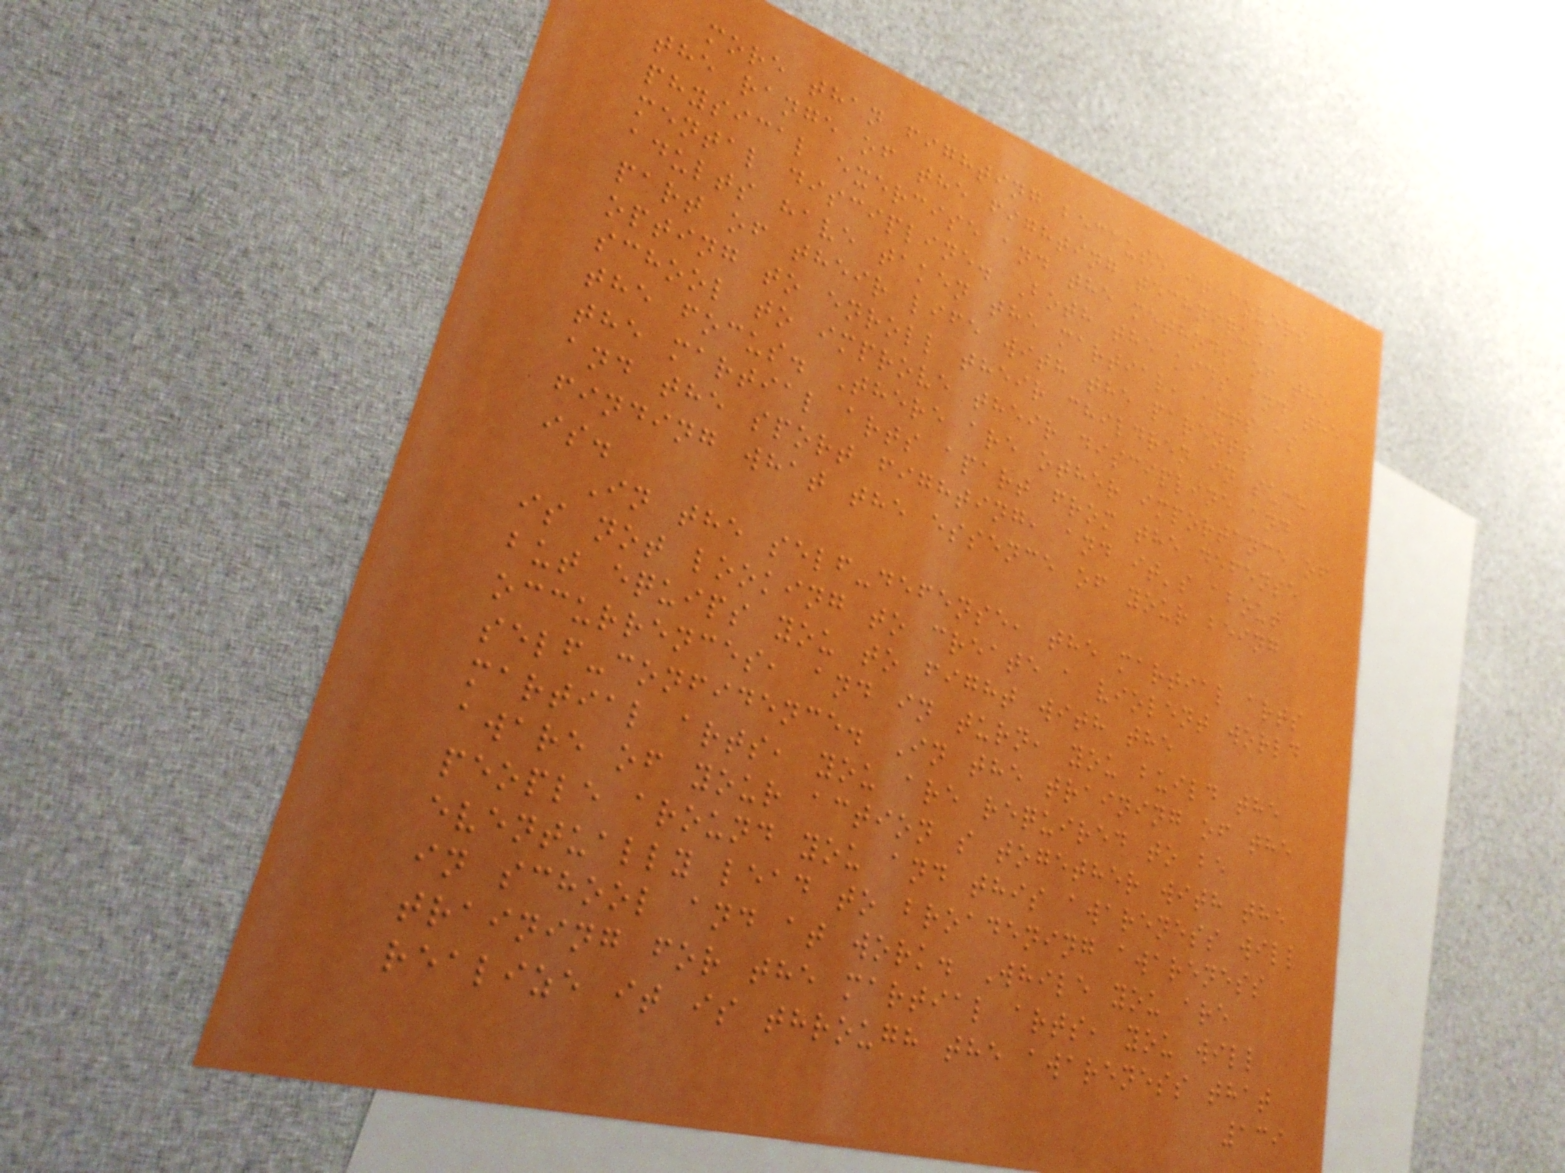more than fighting because it covers
the range of the fighting technique,
physical exercise and the methods of the
mental discipline. Both the kids and the
adults have taken the martial, arts as
part of their life with the parents
opting to enroll their children in such
school to improve their discipline and
the focus. There are other importance of
the martial arts apart from the defense
and the sport fighting, and it's about
finding what the essence of your being
is.
In the self-defense, the martial arts
is not looking to create a violent world
but equips you to fight with the
occurrences, and in turn, you build the
self-confidence. In the training of the
martial arts, you are required to be
aware of your action s together with the
people around you and this awareness will
eventually lead to broadening awareness
in school and at work. While you are
training for the martial arts, you will
realize it is through the awareness that
139
